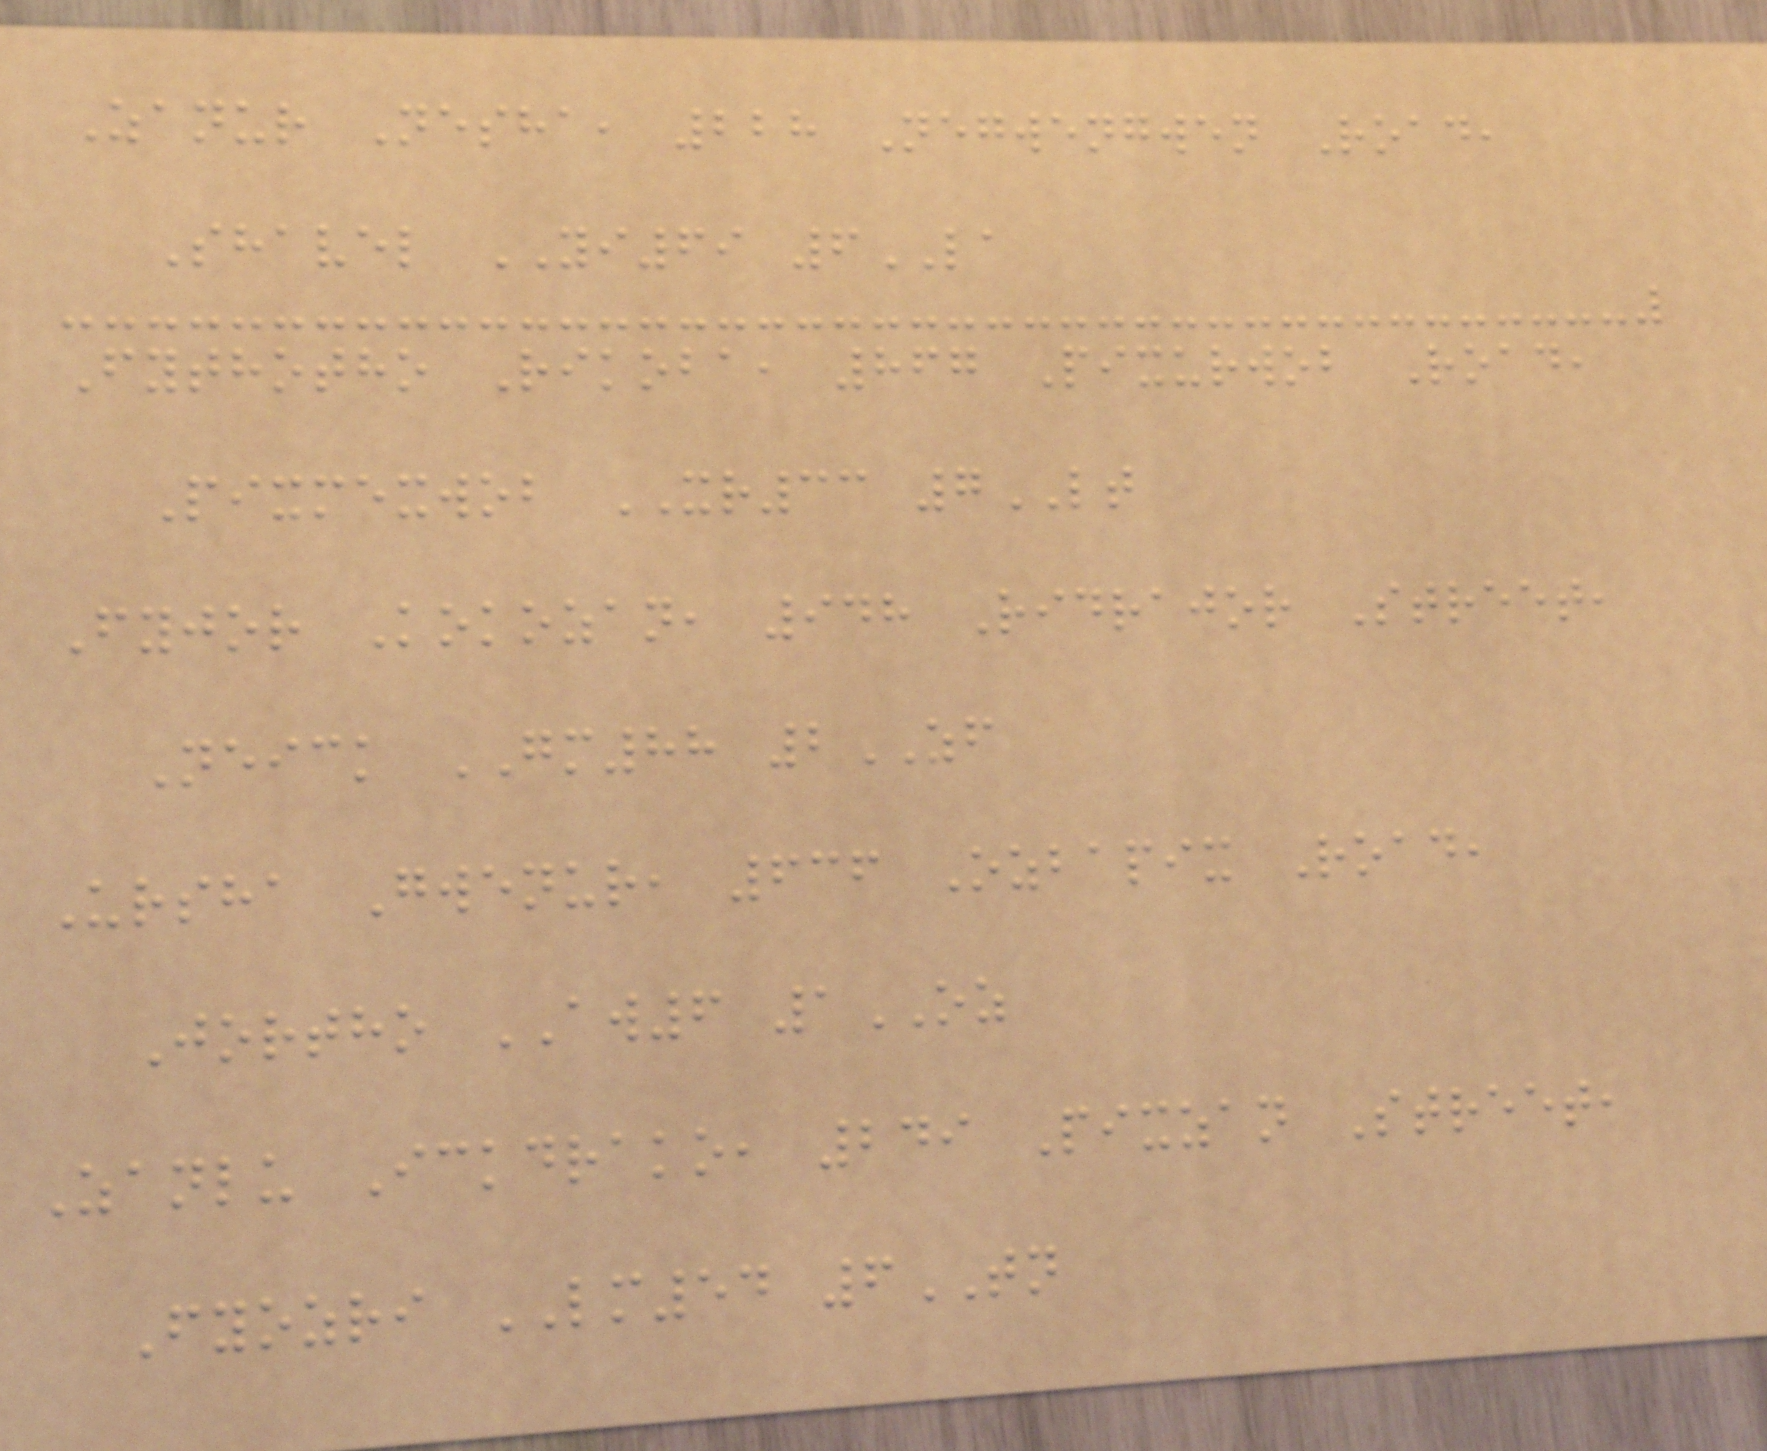Zanur Nesha, 228 Negwengwen Road,
Shavel YI69 6LA
Fythotho Rikoba, 867 Pixurwob Road,
Pixmexwob XR33 7LT
Fyjor Kokozan, 948 Ridrajor Street,
Neick GM88 2ZF
Ursha Gwenur, 636 Ozbapix Road,
Jortho AW6 1OZ
Zanlu Ickdrako, 249 Pixzan Street,
Fyozri LM54 6TN
